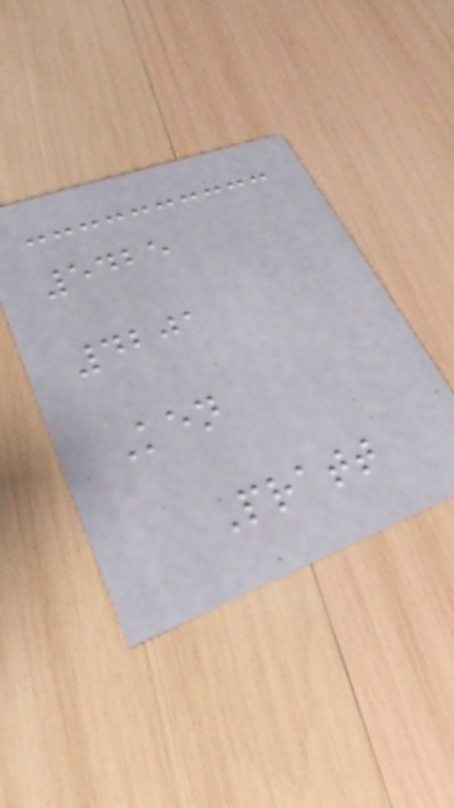5425
4201
Ken
Pratt
